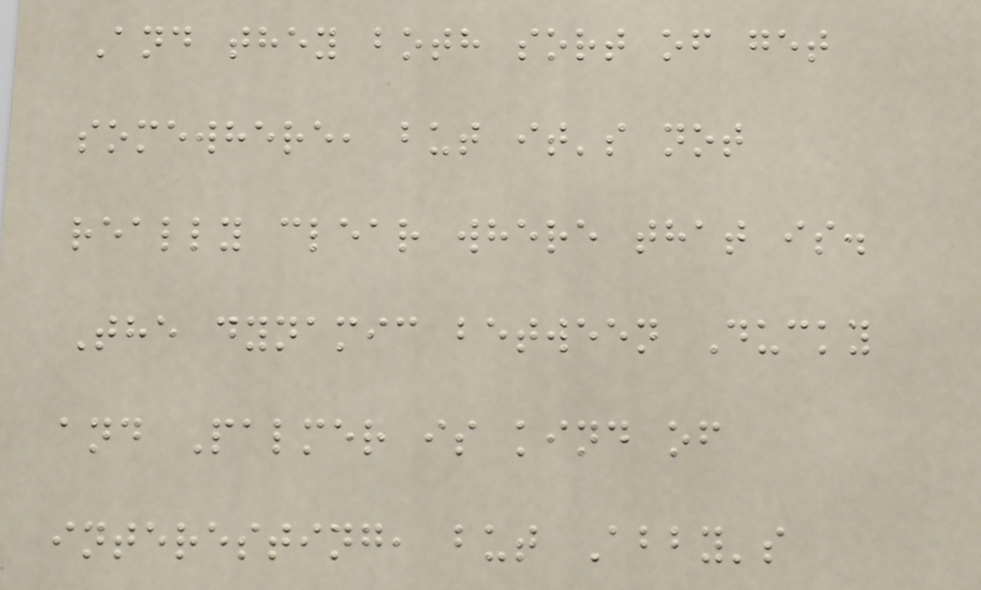And they both sort of get
somewhere, but it's not
really clear where that is.
The dynamic between Ducky
and Palmer is kind of
interesting, but Abby's
